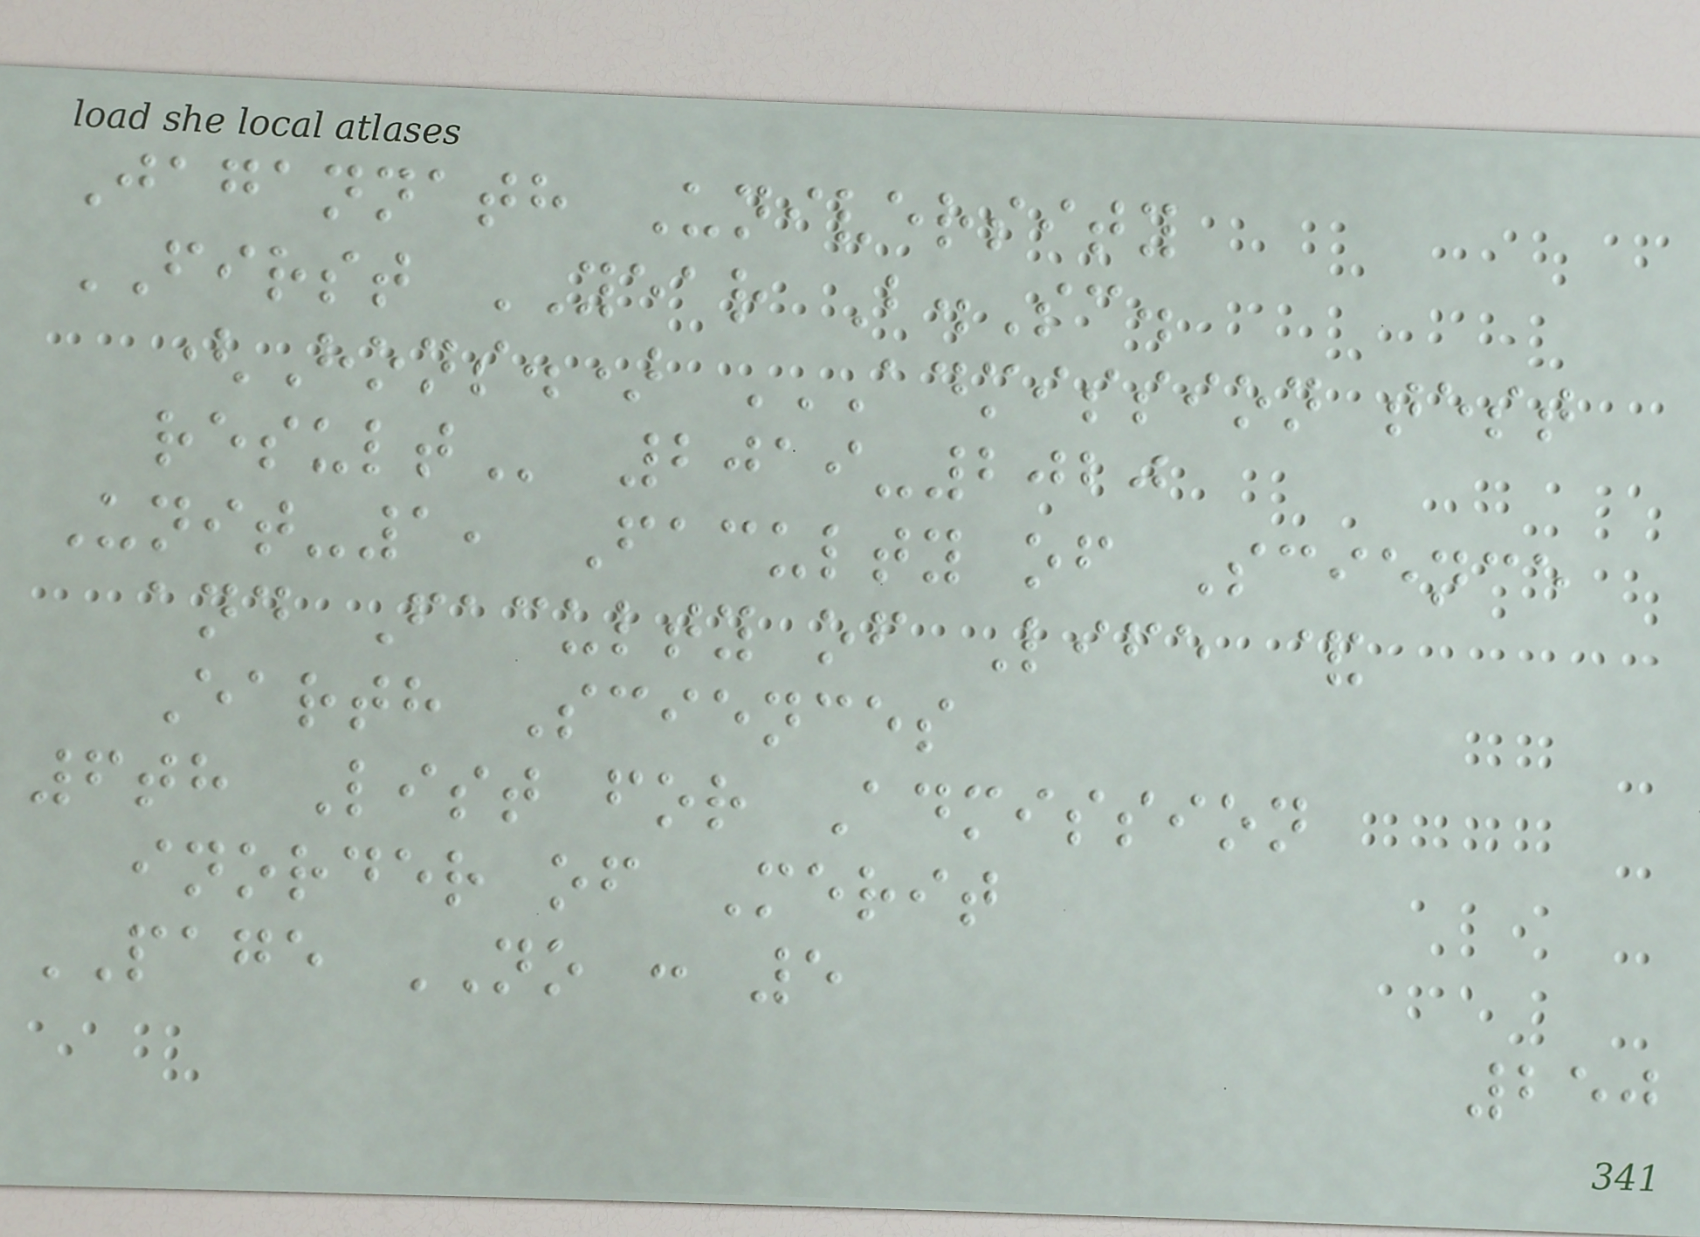Jagannath University
FIRST YEAR B.Sc.
(Hons.) ADMISSION TEST
RESULT 2019-2020
Unit-1, Faculty of Science
and Faculty of Life &
Earth Sciences
6th List for Admission
inorder of Merit
PAGE NO : 5
250
